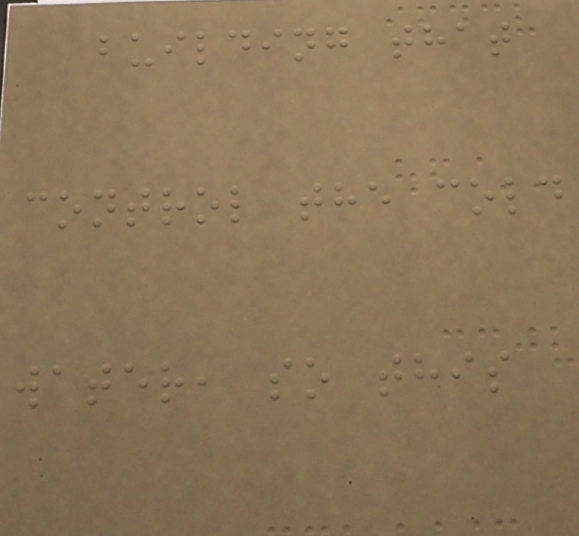building that
control the cold
water, so this
